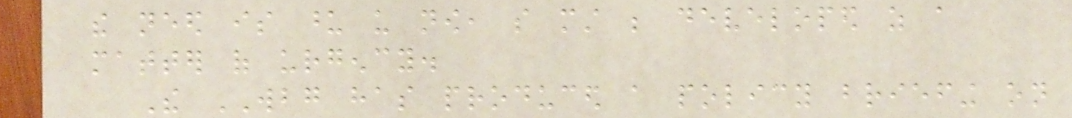the need is upon us now, so must be developed as a
matter of urgency.
The WBG has produced a policy briefing on
